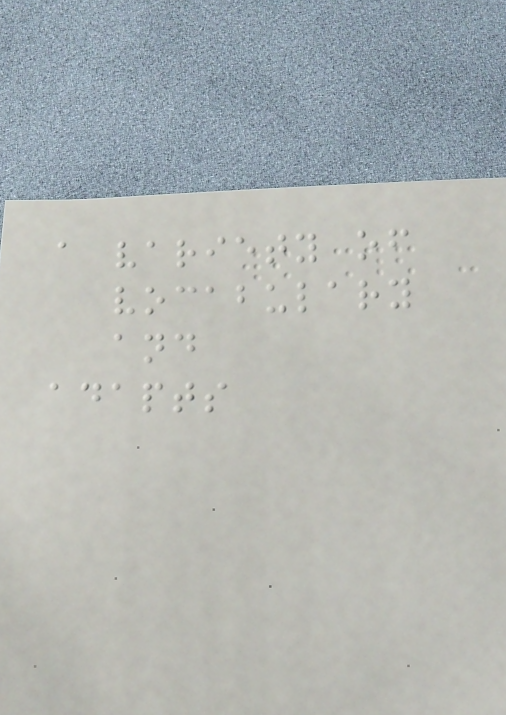a variety of
vocabulary
and
adapts
